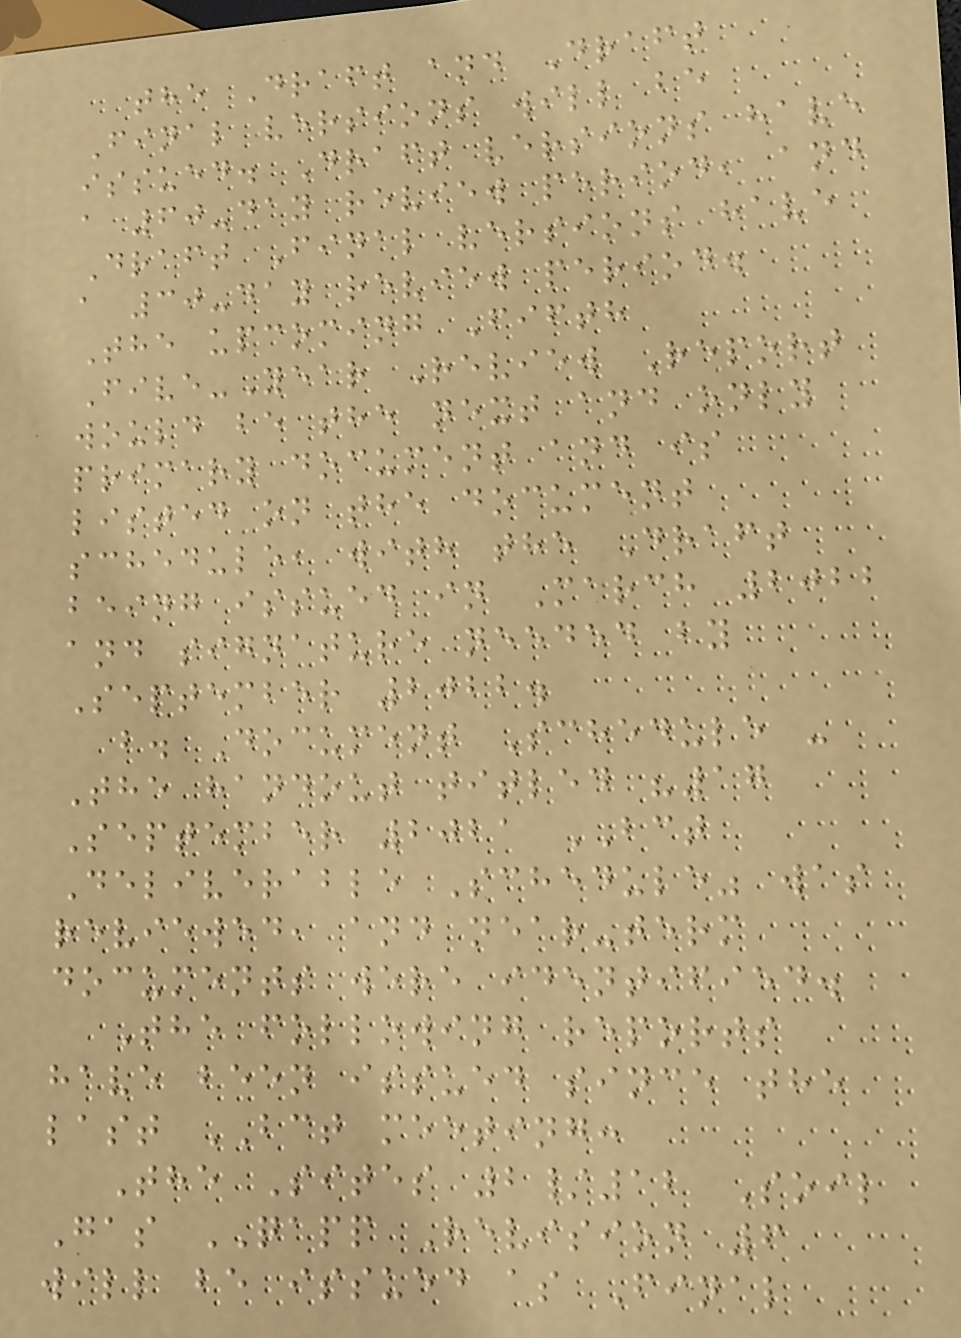the Draft and Draft
Final versions will be
issued. Draft versions have
a 60-day review period, and
Draft Final versions have
a 30-day review period.
The upcoming Fifth
Five-Year Review Report
would be the next and only
primary document and is
listed on the document
schedule, with the Draft
being issued in March 2022
and signature needed by
September 2022.
b. Document Schedule -
The handout titled "17
September 2021 BCT
Deliverable Schedule" was
reviewed, and near-term
documents were identified.
The following reports
have been issued since the
last BCT meeting:
The Sites 2/12 Soil
Gas QAPP Revision 6
will be issued as Final
